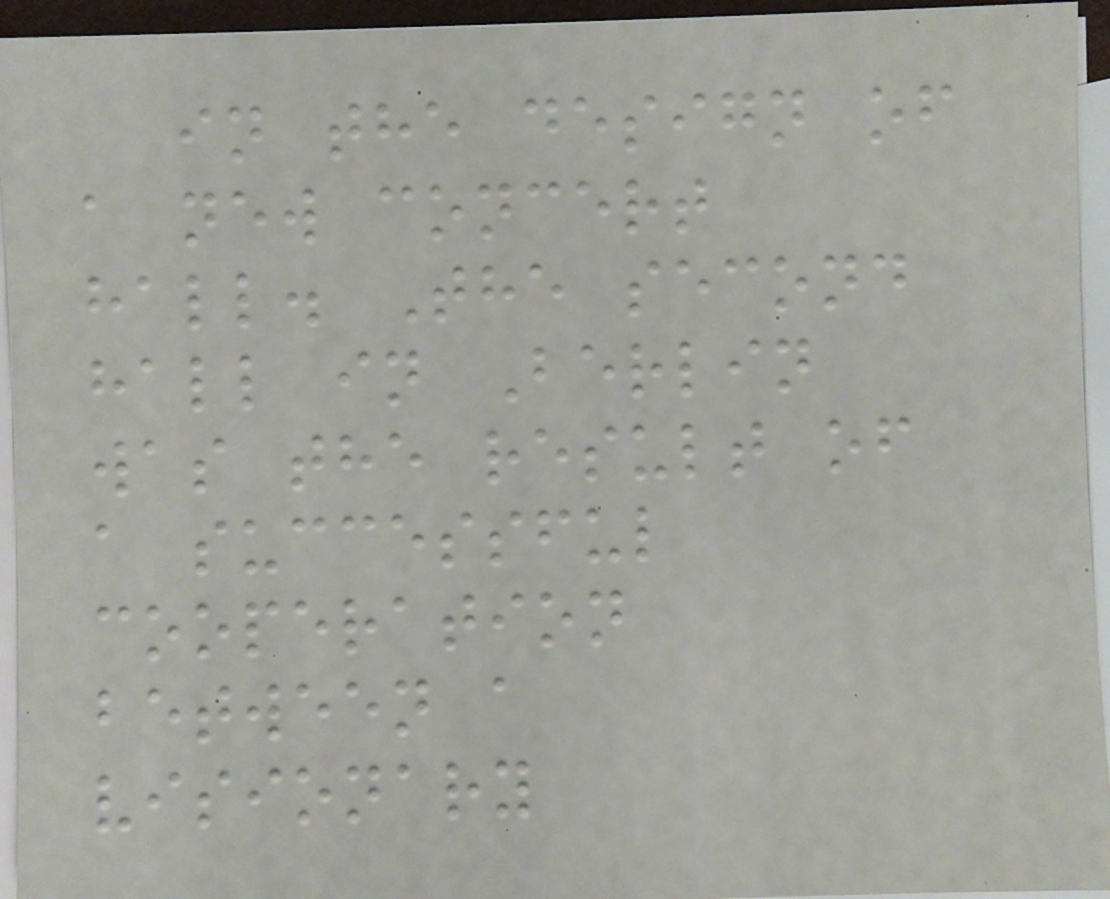in the design of
a new concert
hall. The second
hall in Berlin
was the result of
a successful
cooperation
between a
visionary
